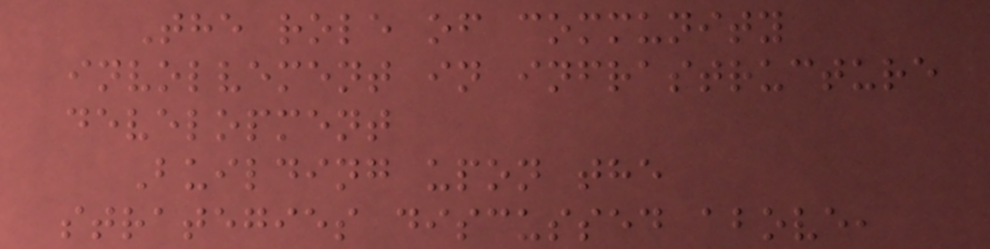The role of community
involvement in infrastructure
development
Building upon the
strategies discussed above,
